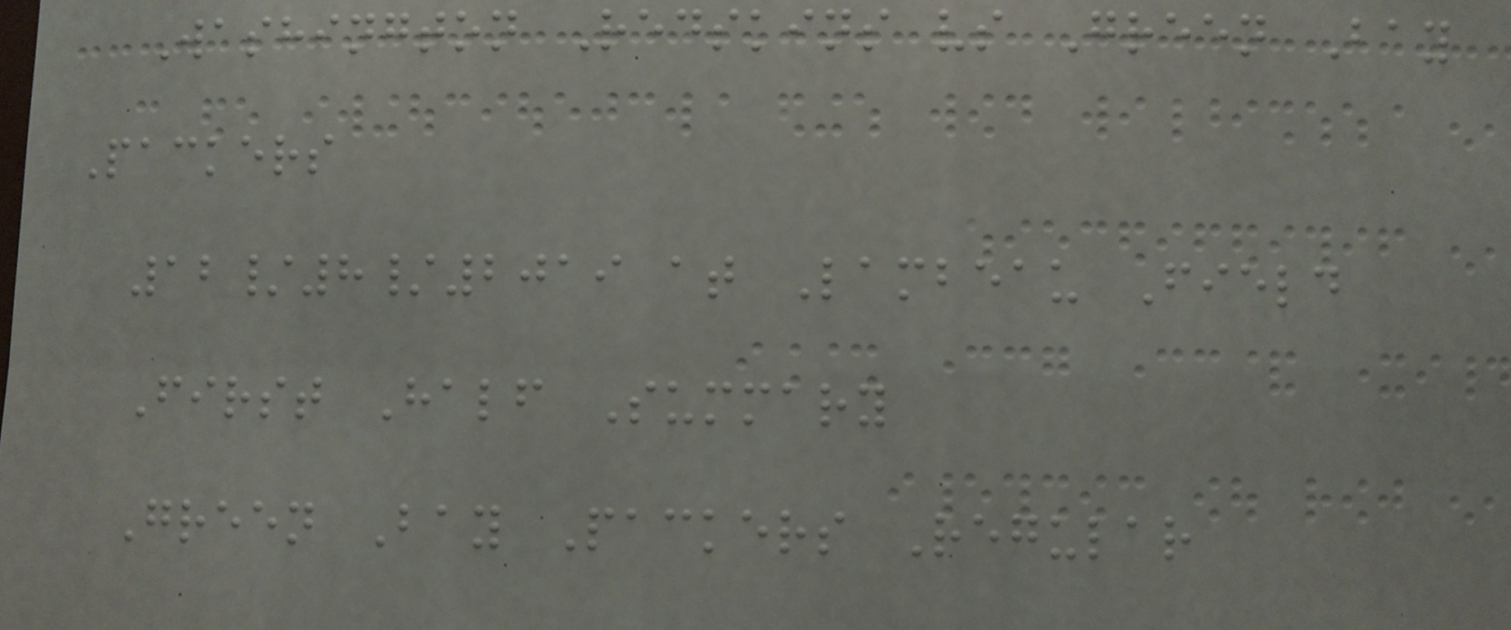Washington Redskins vs Green Bay
Packers
12/8/2019 at Lambeau Field
First Half Summary
Green Bay Packers Regular
